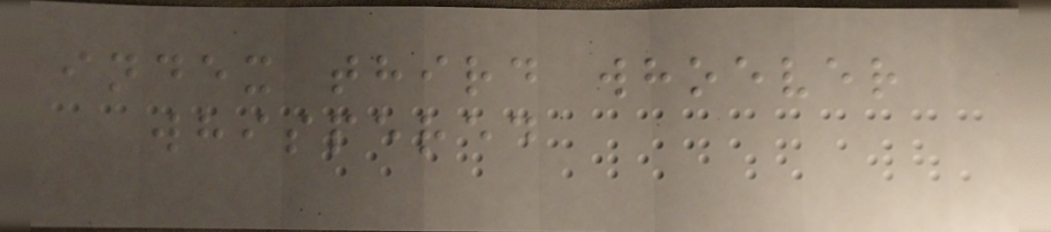index third whoever
whispered
